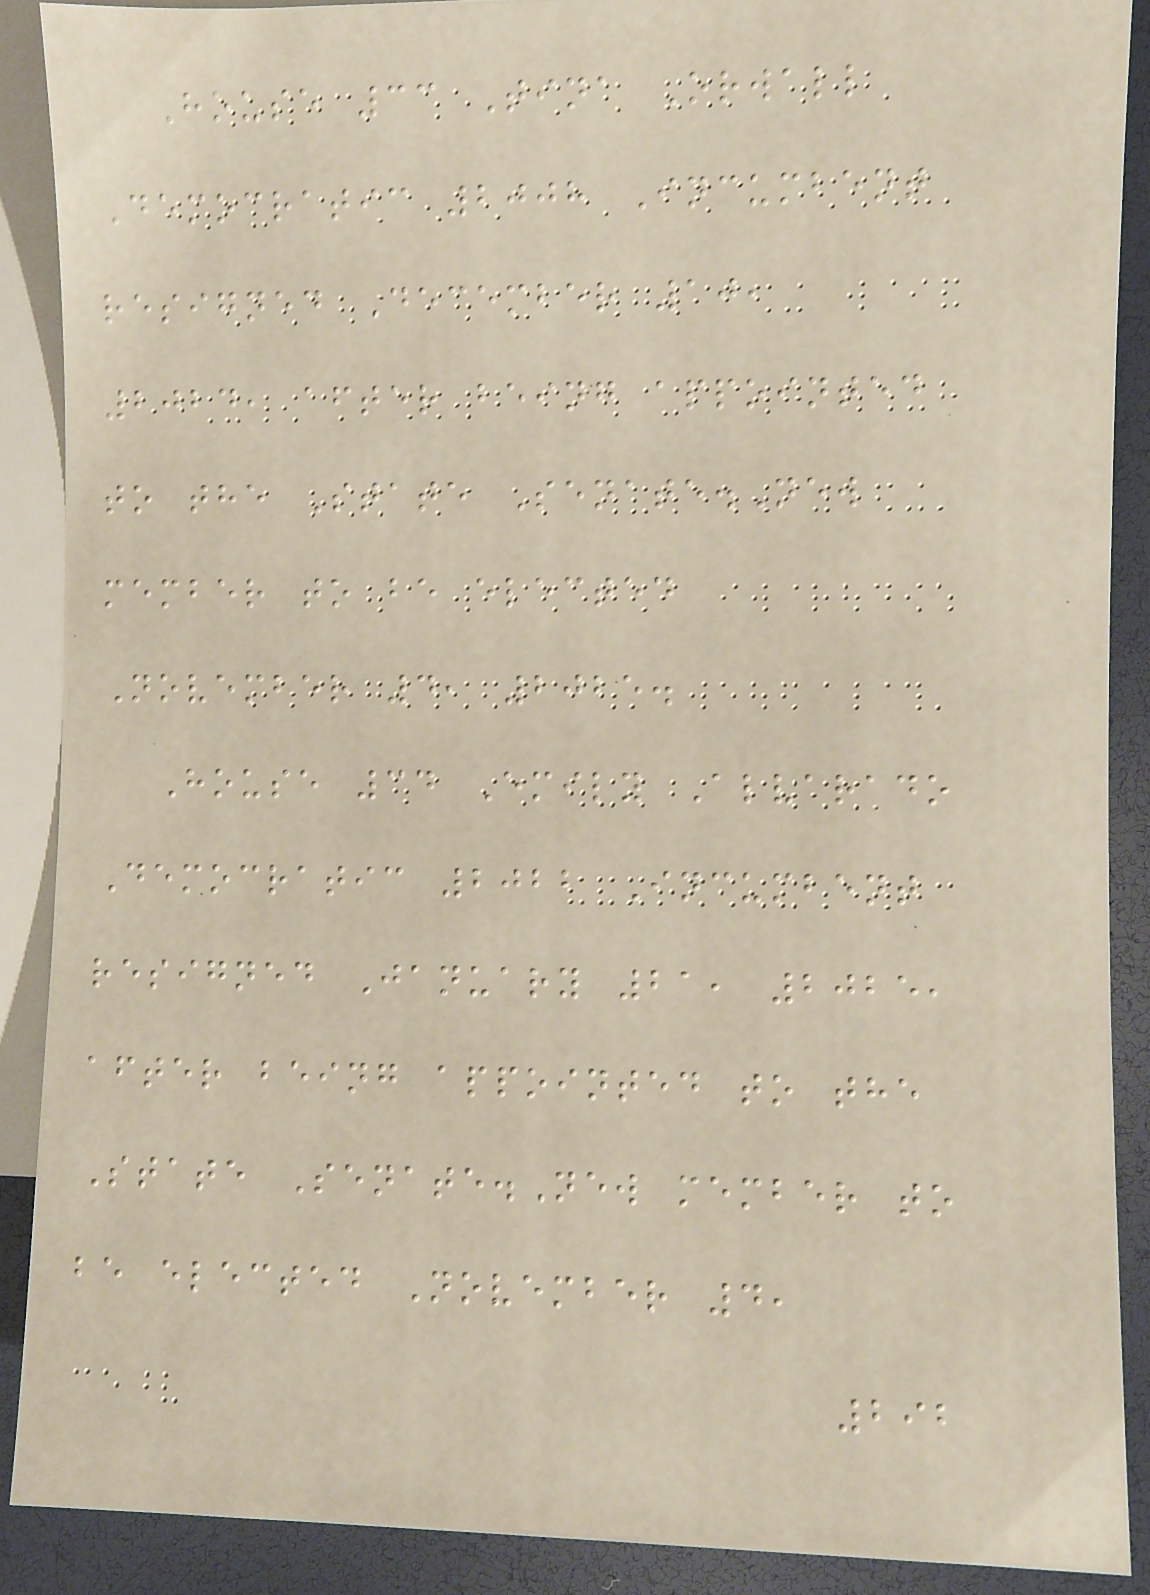House 33 Tina Orwall
Democratic 2008 Incumbent
resigned December 10,
2024, after being appointed
to the State Senate.New
member to be elected
November 4, 2025.
House 34 Emily Alvarado
Democratic 2022 Incumbent
resigned January 21, 2025,
after being appointed to the
State Senate.New member to
be elected November 4,
292
